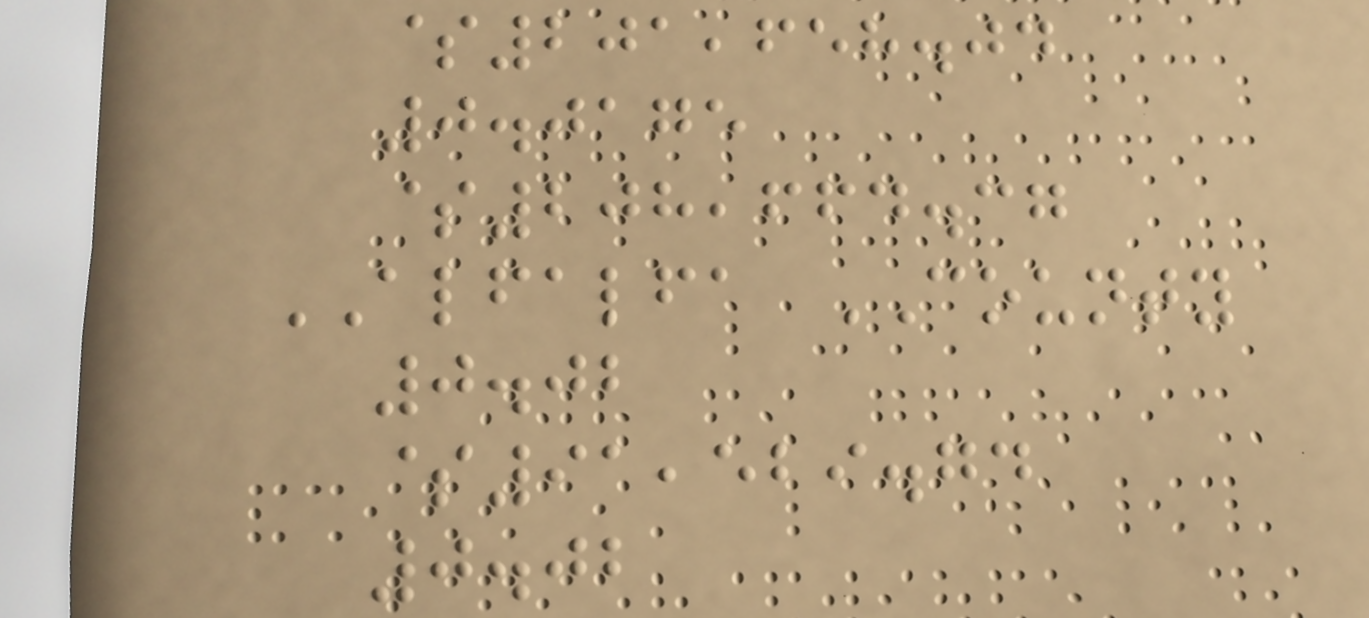$201,658.04
0.0175
$208,664.37
ALFALFA COUNTY
0.02
$91,529.74
0.02
